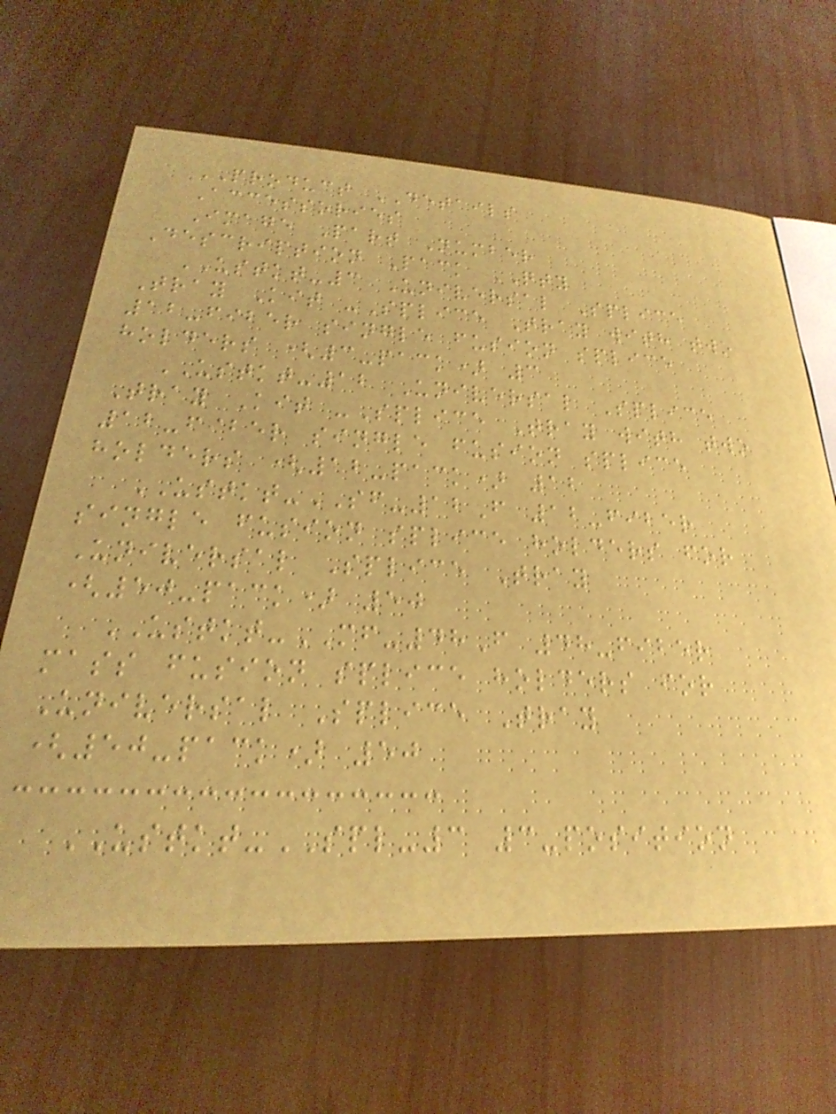PRODUCT DETAILS
Accessories
Image Part Number
Description Pack QTY
USTKT-3 Universal Splice
Tray Kit -Splice Tray with two
12-fiber single fusion splice
holders (3-pack) 3
USTKT-12 Universal Splice
Tray Kit -Splice Tray with two
12-fiber single fusion splice
holders (12-pack) 12
USTKT-SF-12F 12-fiber
single fusion splice holders for
Universal Splice Tray
(50-pack) 50
USTKT-MF-48F 48-fiber
mass fusion splice holders for
Universal Splice Tray
(50-pack) 50
USTKT-SPL-3 3-position
